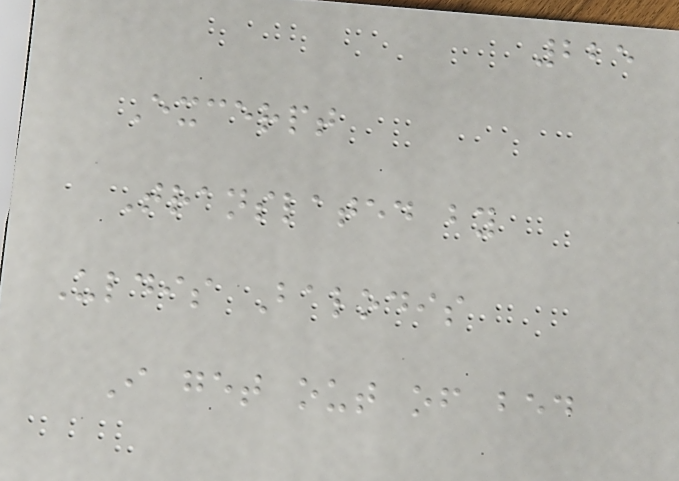225
Excerpt
Translated by
Uldis Balodis
I get out of bed
